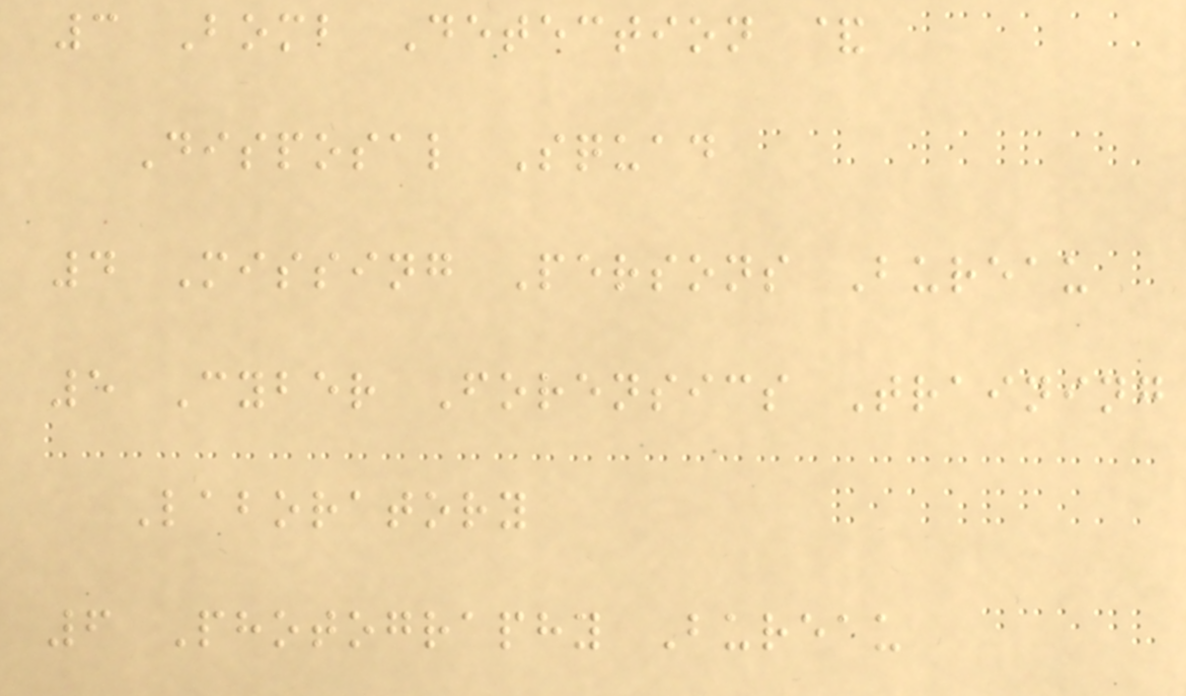3 Bomb Detection &
Disposal Squad
4 Missing Persons Bureau
5 Cyber Forensics Training
Laboratory
6 Photography Bureau
